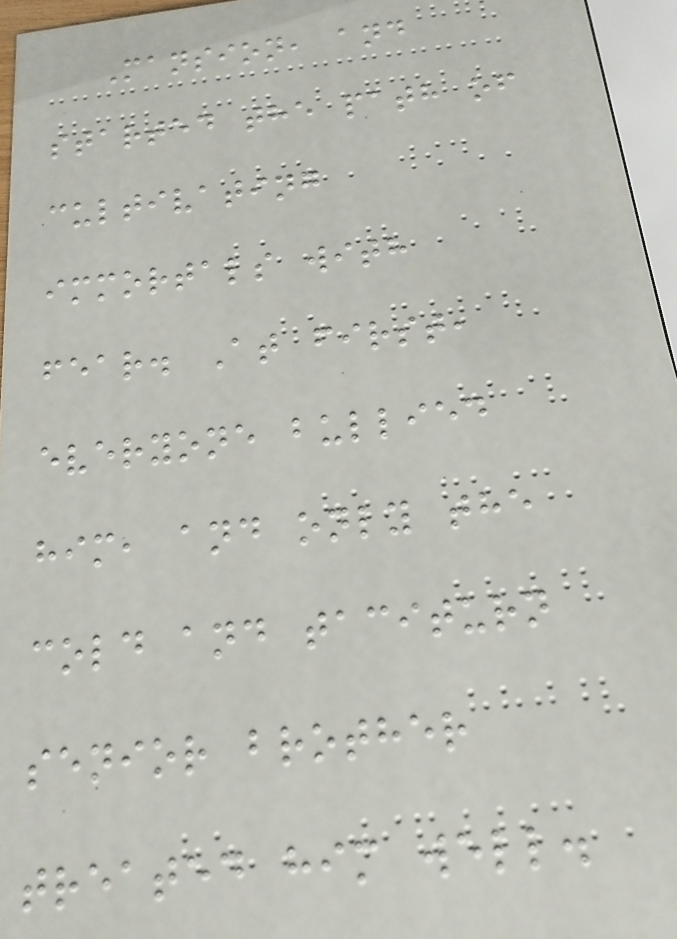Mansion, and
started the path of
cultivating
immortals with
fear. At first,
everyone bullied
him, and only the
cold and taciturn
senior brother
treated him well.
